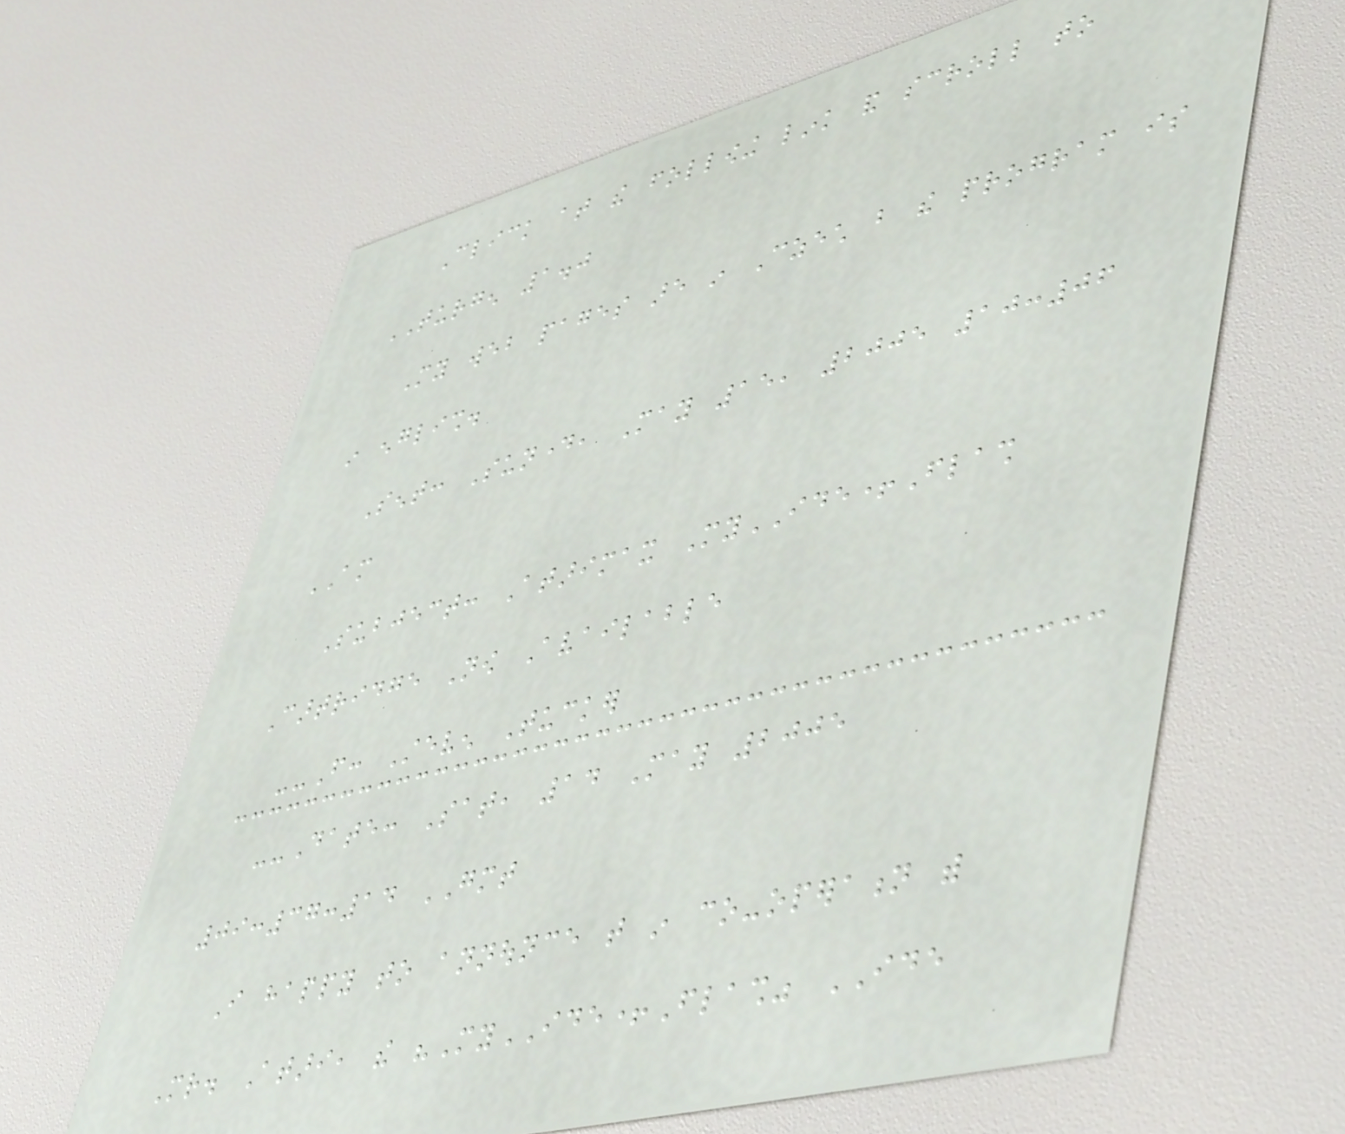Click at the following link and scroll to
TURGEN 1.0
My web pages are in Czech but the program is
in english.
Sent: Sunday, May 15, 2005 10:06
AM
Subject: Atarimax MyIDE+Flash
Cartridge Now Available
--From: Steven Tucker
--Date: Sat, 14 May 2005
09:37:14 GMT
I happy to announce that in co-operation with
Mr. Atari, the "MyIDE+Flash" IDE
